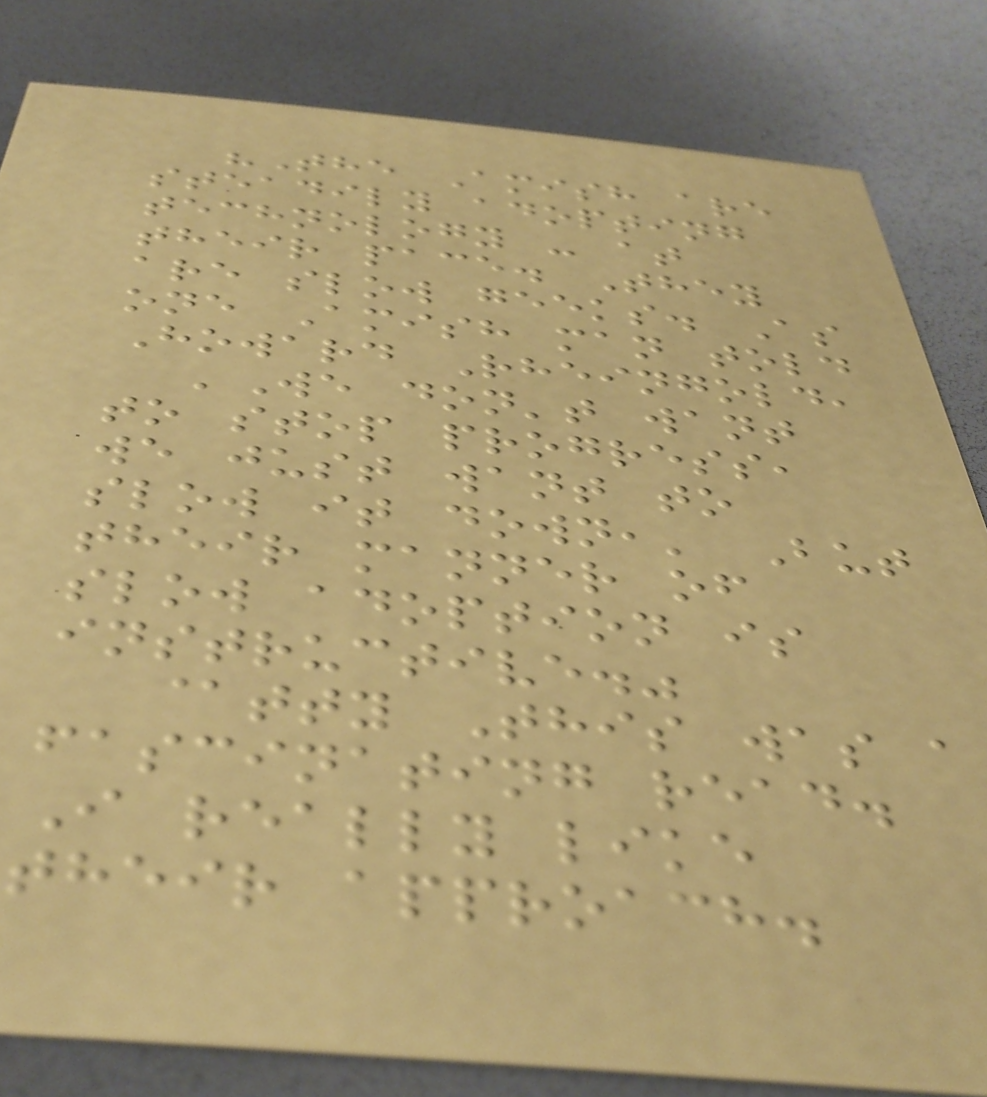"The Amish are
steadily adopting
technology - at
their pace. They
are slow geeks. As
one Amish man told
Howard Rheingold,
'We don't want
to stop progress,
we just want to
slow it down,' But
their manner of
slow adoption is
instructive."
@tty This was a
fascinating read.
I really like
their approach.
